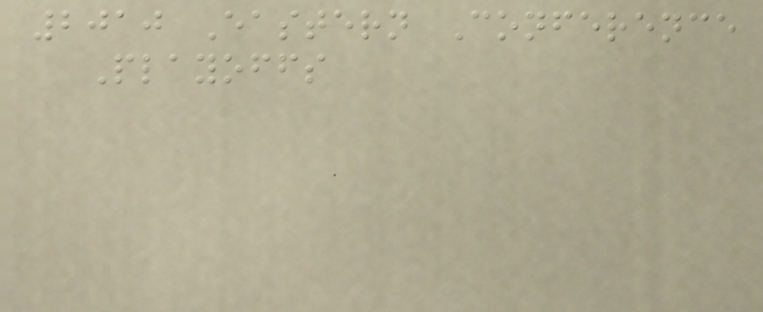2010 Eastern Conference
Playoffs
